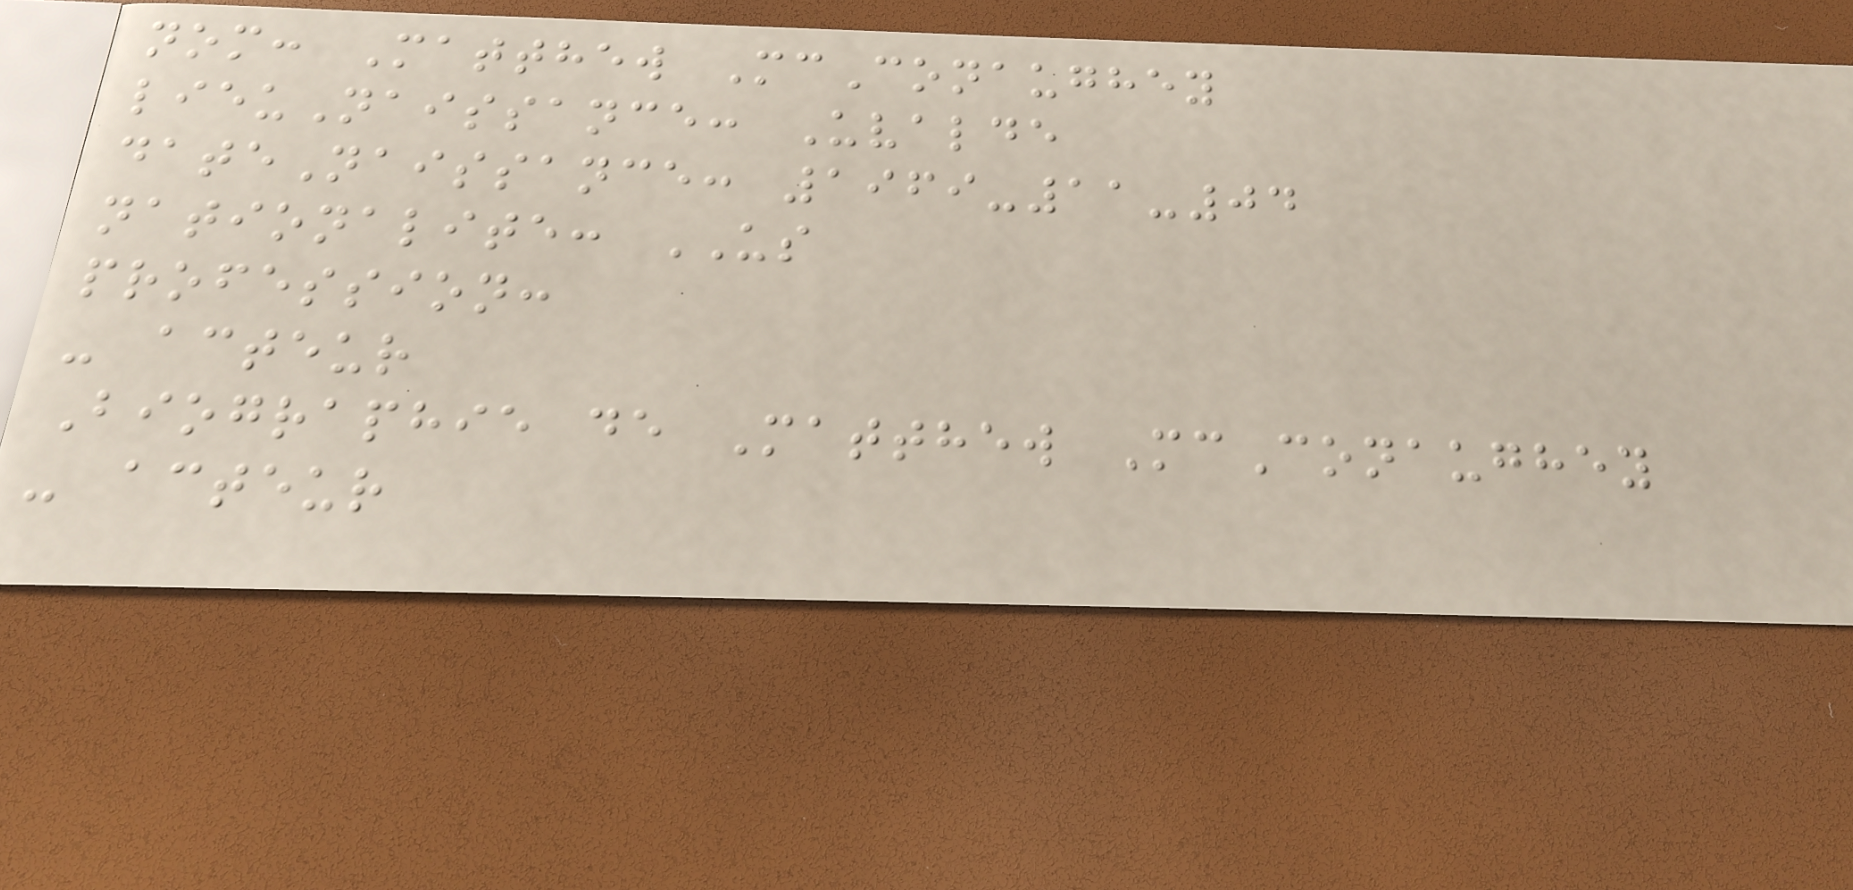nom: Matthew McConaughey
lieuNaissance: Uvalde
dateNaissance: 1969-11-04
nationalite: US
profession:
- acteur
Biographie de Matthew McConaughey
- acteur
